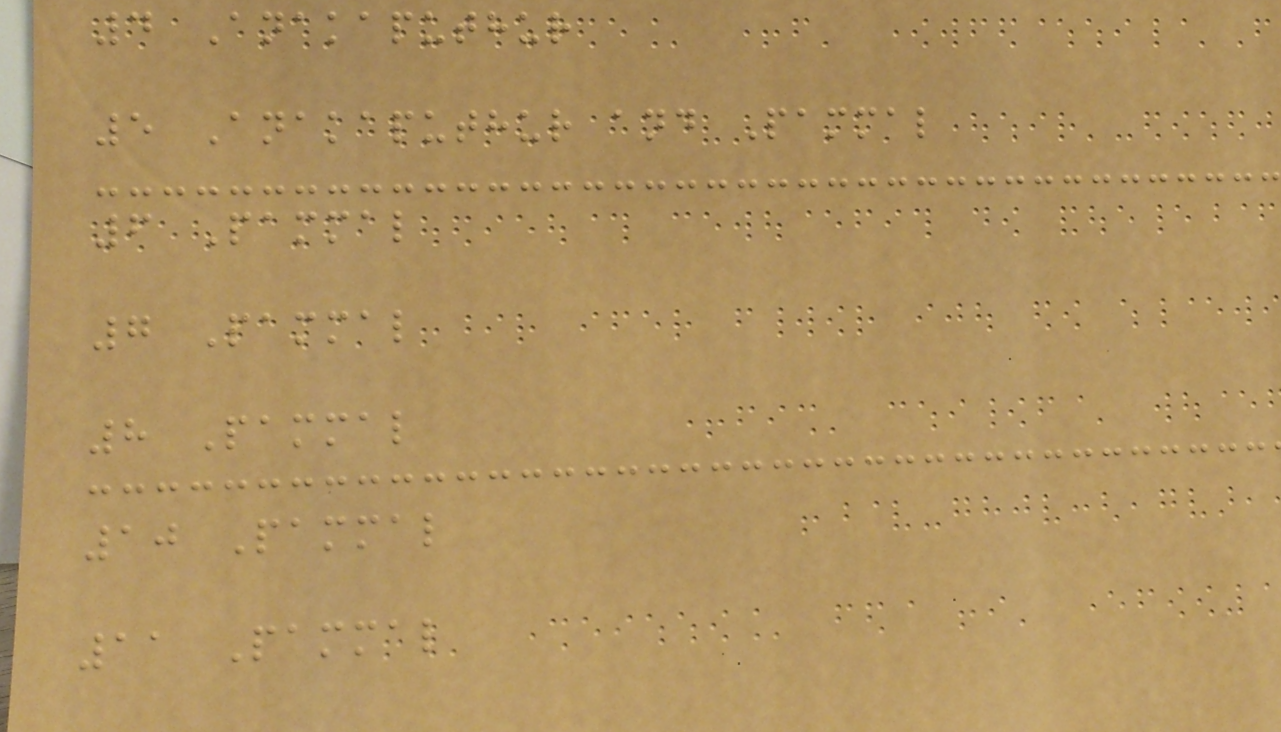4 Anakaputhur
5 Anakaputhur and Pammal
6 Pammal
7 Pammal
8 Pammal
10 Pammal
11 Pammal
